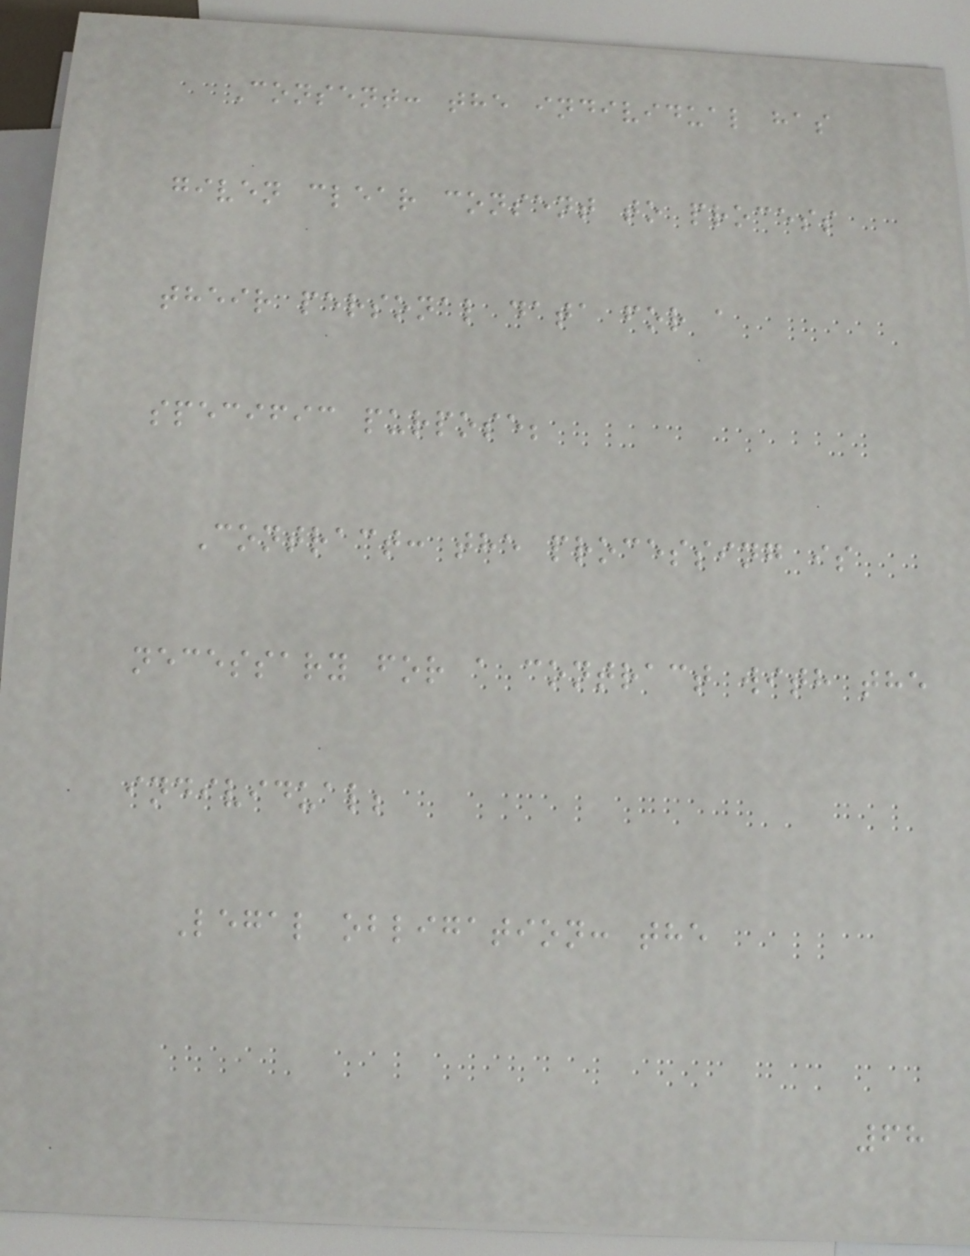Consent: the individual has
given clear consent to process
their personal data for a
specific purpose;
Contract: the processing is
necessary for a contract with the
individual;
Legal obligation: the
68
